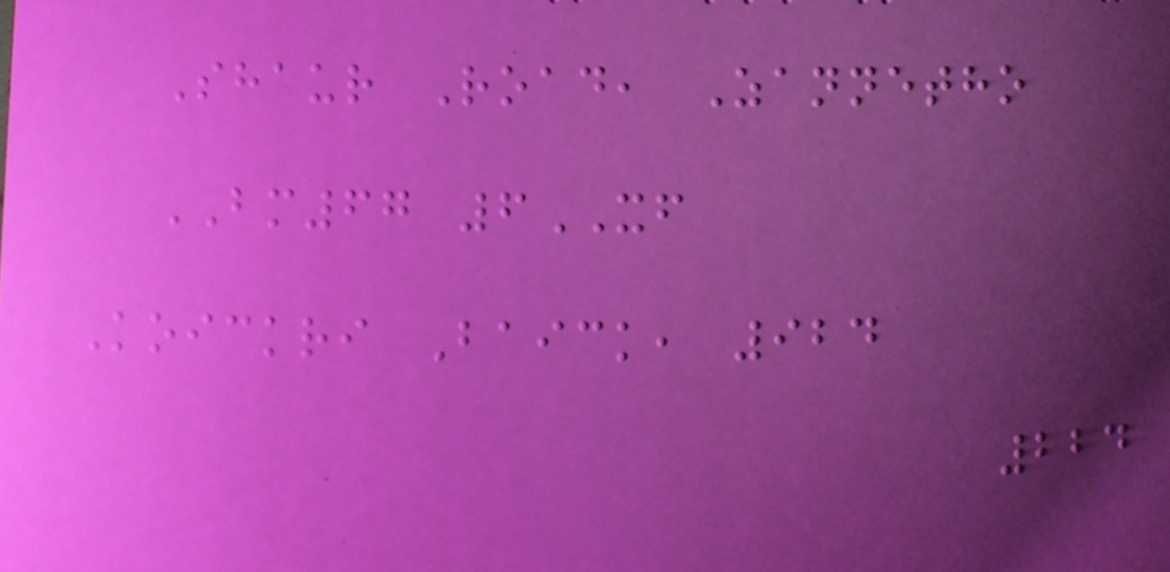Shaur Road, Zannetho
BM67 6XF
Koickri Baick, 924
224
